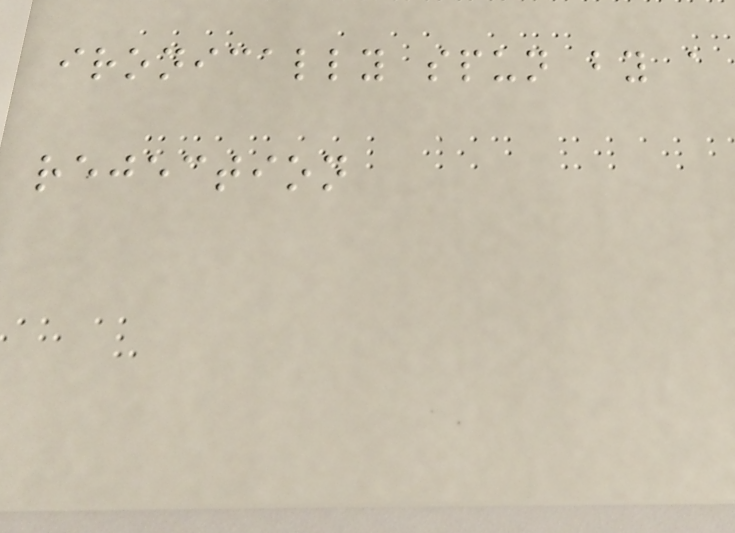ironically spun by a
rejection
